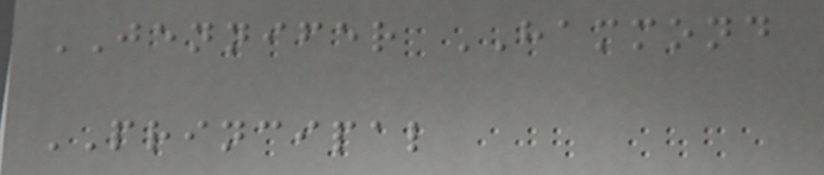JENNIFER HAMMOND
PRINCIPAL
